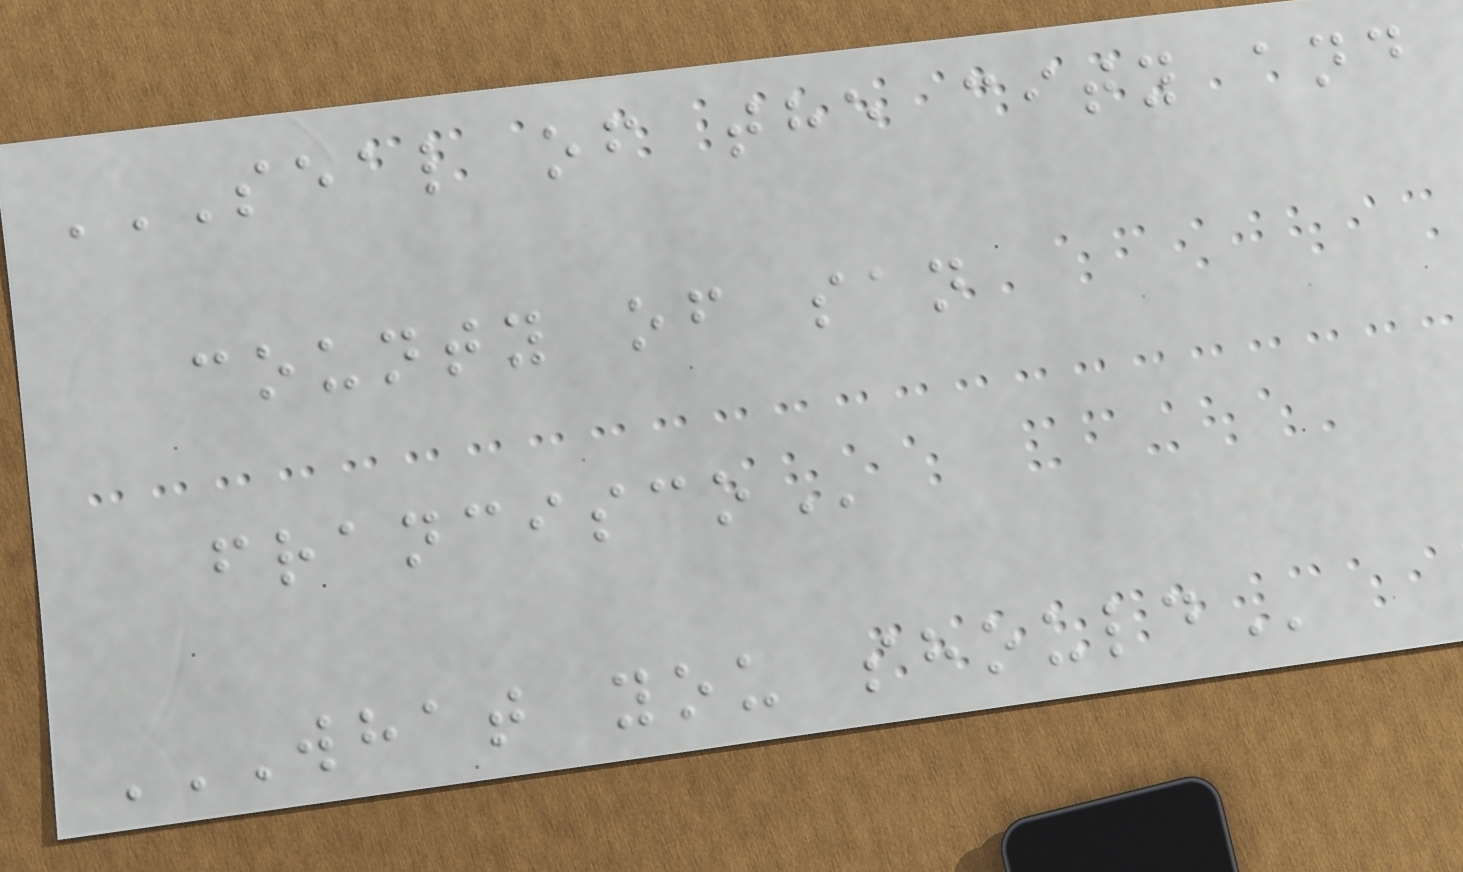SEAL OF THE CITY AND
COUNTY OF SAN
FRANCISCO
WHAT YOU SHOULD
